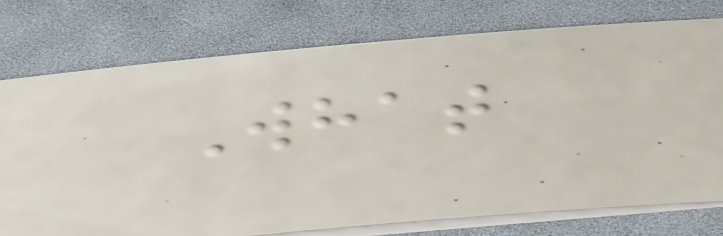What
